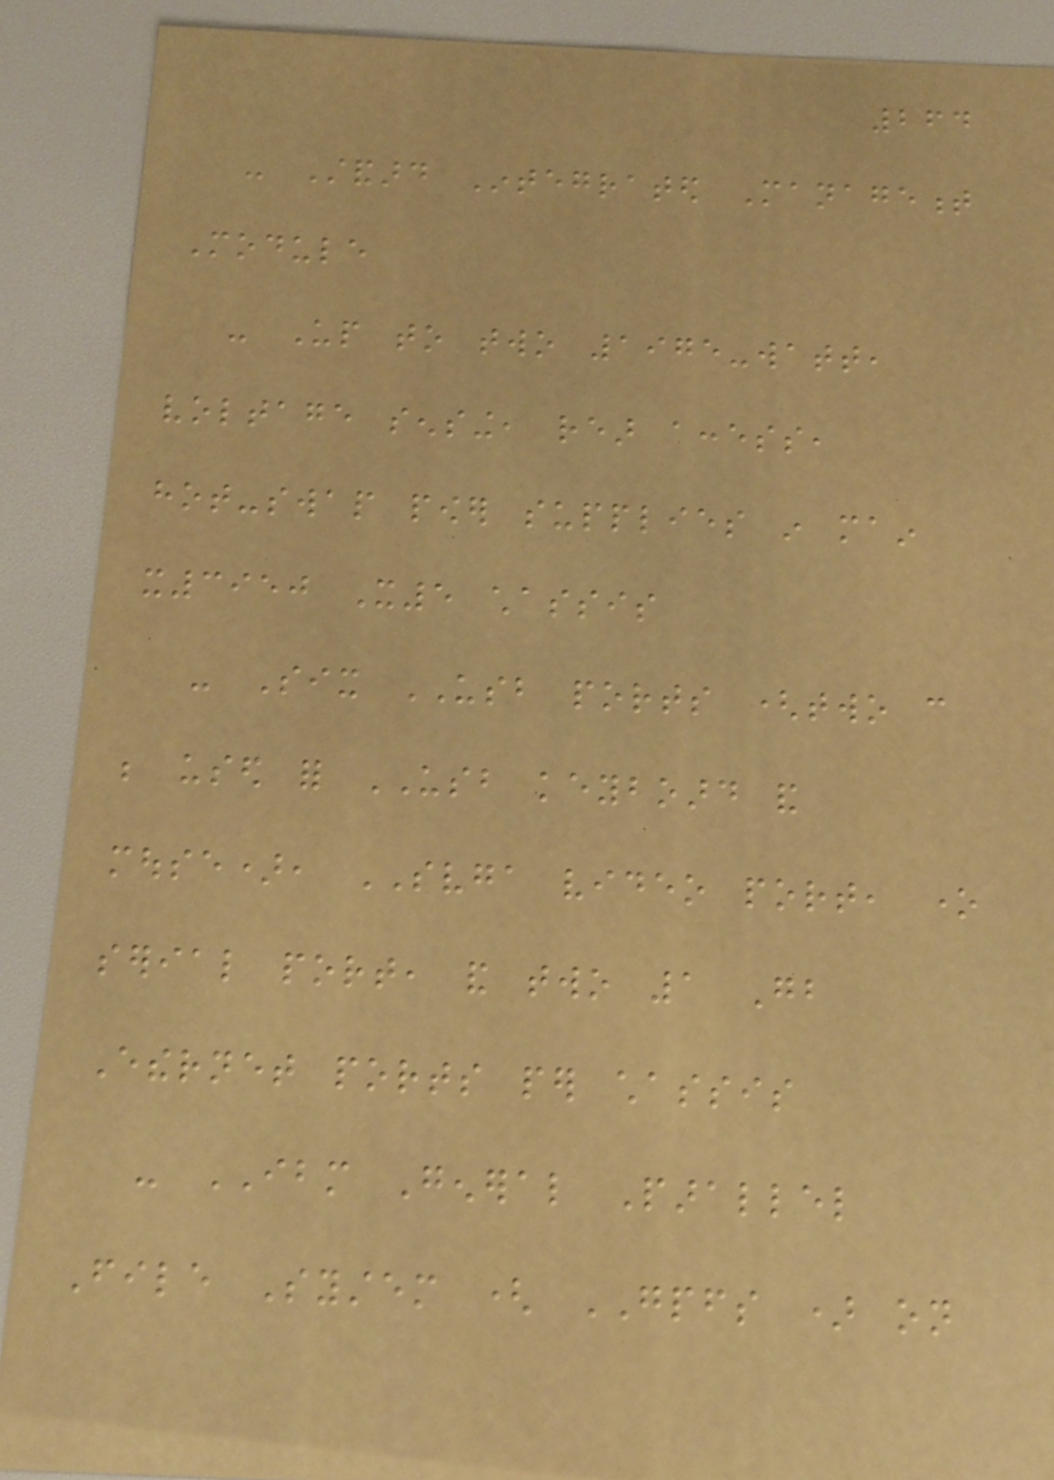264
- Standard Integrated Management
Module
- Up to two 1975-watt,
voltage sensing, rear access,
hot-swap power supplies in main
x3950 X5 chassis
- Six USB ports (two can
be used for USB keyboard and
mouse), SVGA video port, one
serial port, and two 1 Gb
Ethernet ports per chassis
- IBM General Parallel
File System ( GPFS ) on
